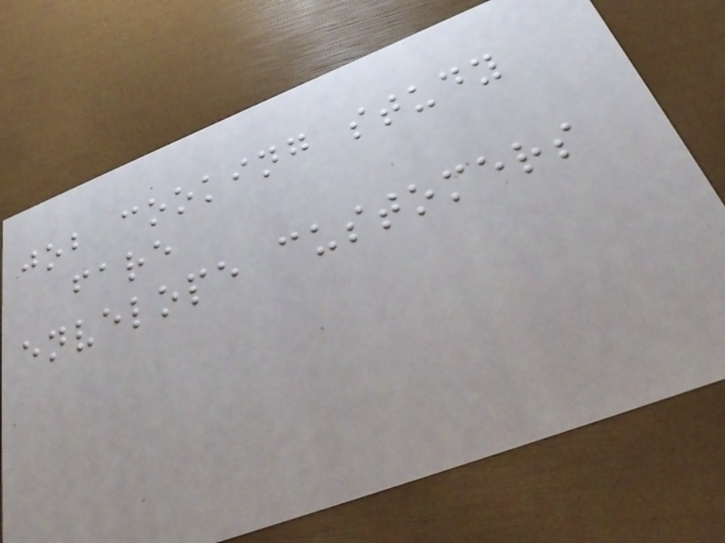job cooking study
fare
envelope customers
